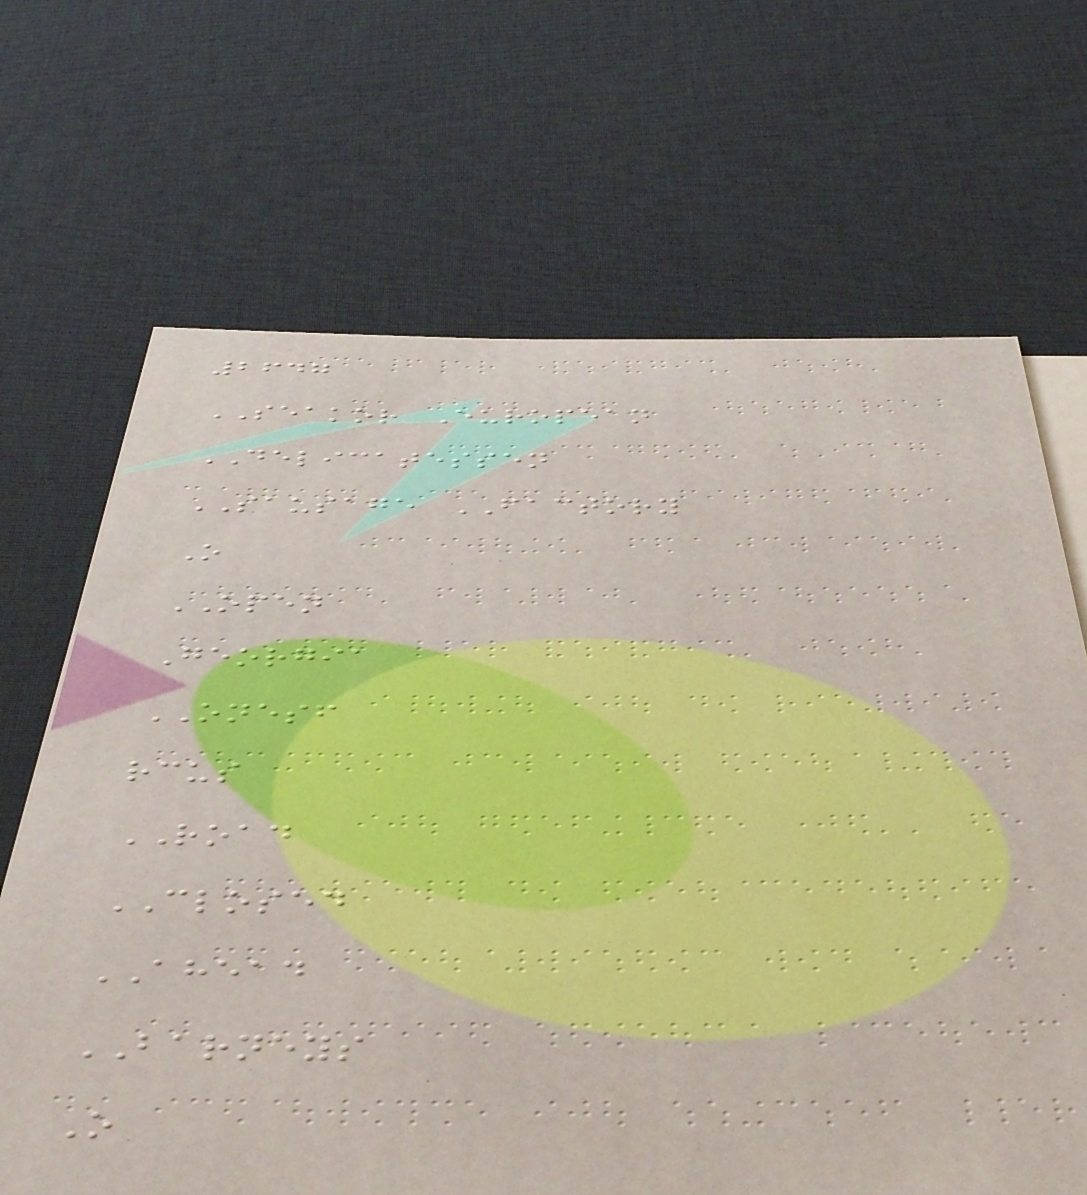2647
SEAKOR European
DELICATESSEN
SAUSAGE FACTORY
O
OPEN
Georgia
ONESF
rcus
ROAD
CLOSED
AHEAD
BARNEYS
O
